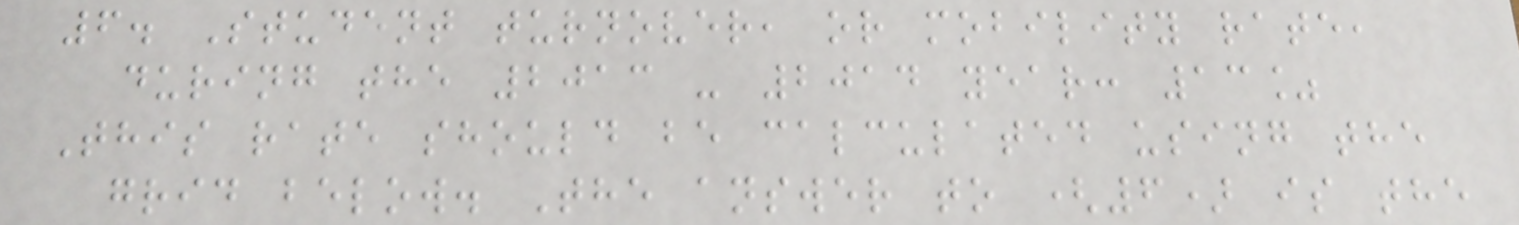6. Student turnover, or mobility rate,
during the 2013 - 2014 year: 13%
This rate should be calculated using the
grid below. The answer to (6) is the
